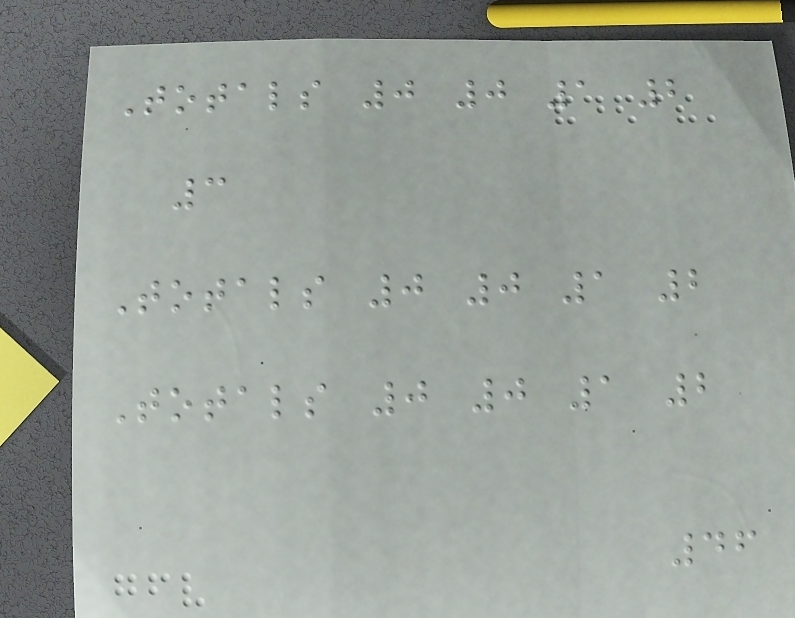Totals 0 0 1 2
3
Totals 0 0 1 2
Totals 0 0 1 2
46
